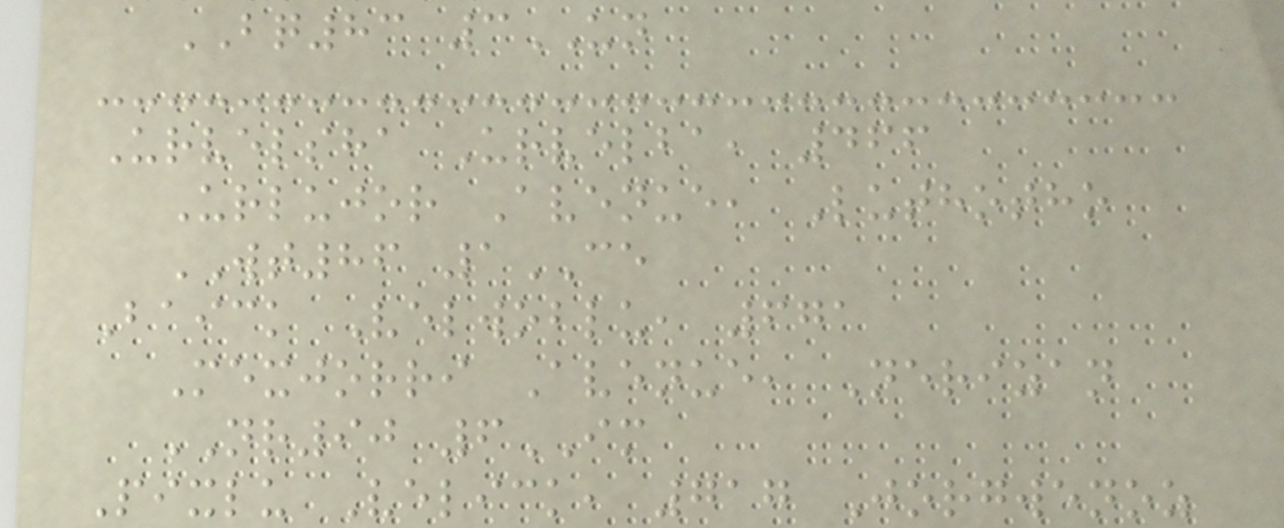BQ83 3UN
Urvelsha Urvelba, 466
Urlujor Avenue, Luthotho
WT86 1CE
Baick Velwoblu, 671
Mexjorri Avenue, Nerizan
NR90 6IM
Pixlu Velick, 717 Jorgwenoz
